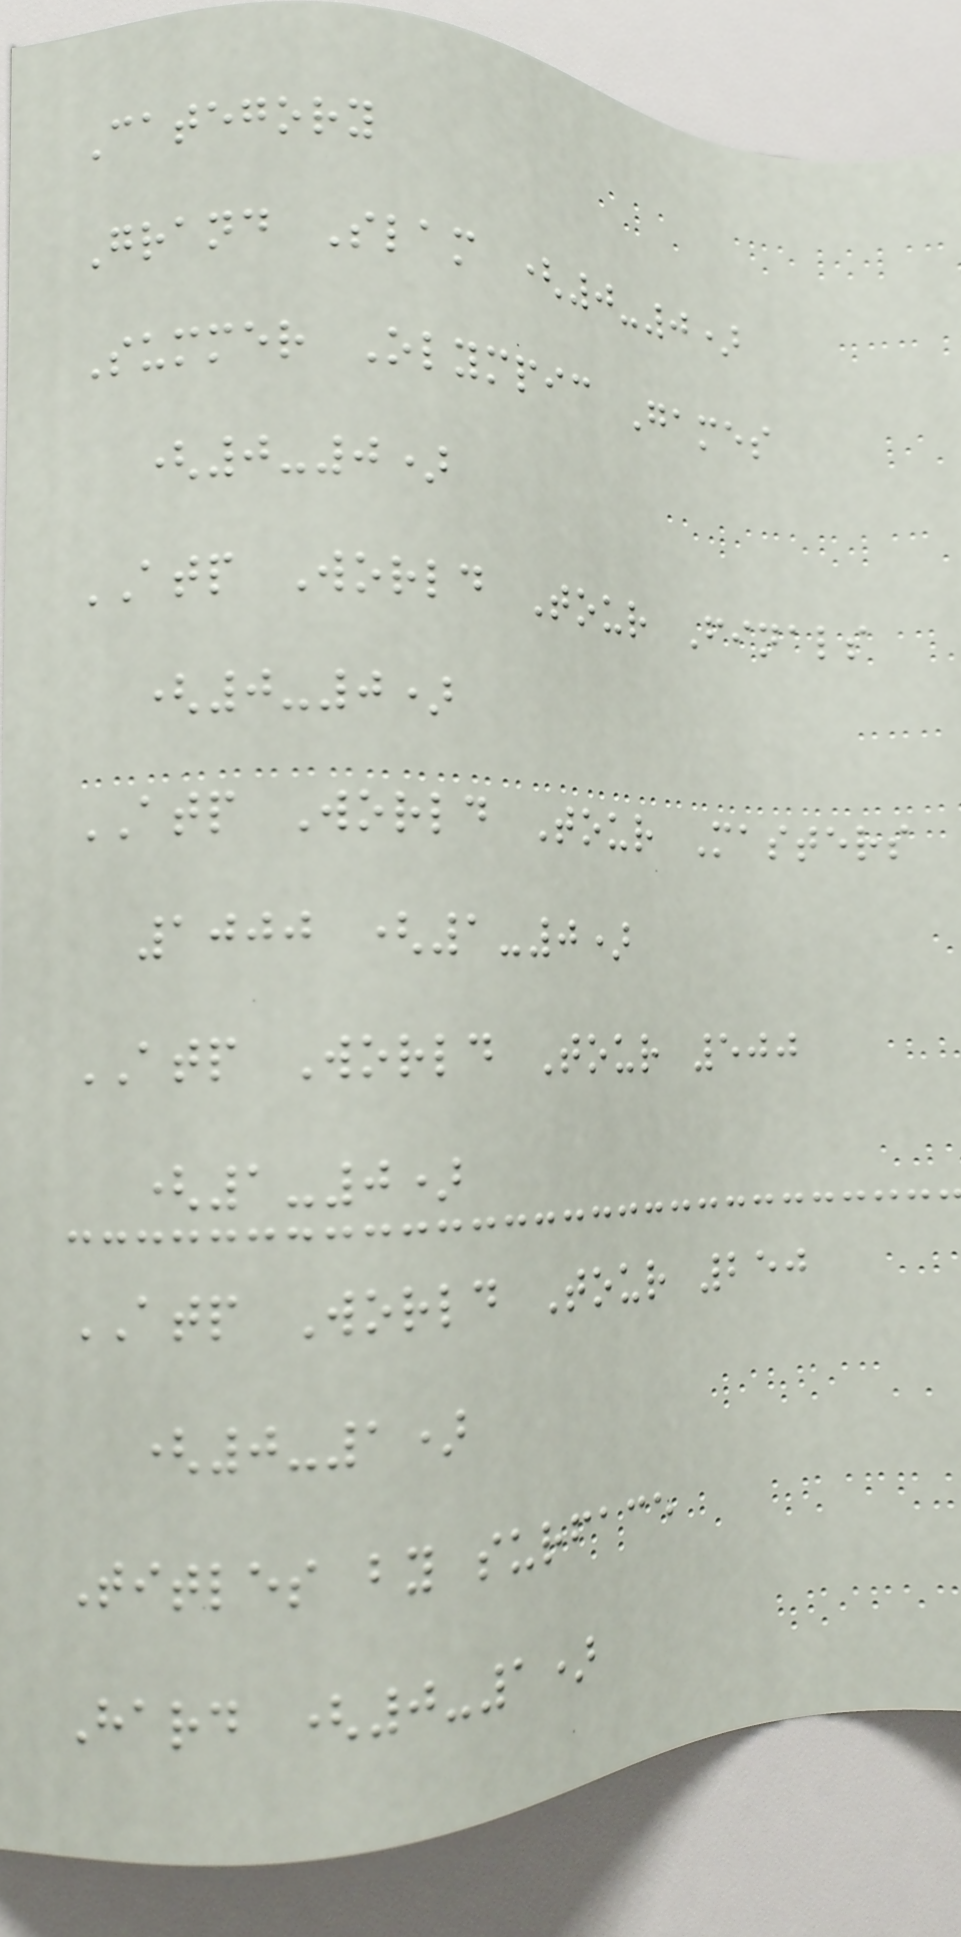Category
Grand Slam (0-0)
Summer Olympic Games
(0-0)
ATP World Tour Finals
(0-0)
ATP World Tour Masters
1000 (1-0)
ATP World Tour 500
(1-0)
ATP World Tour 250
(0-1)
Titles by surface
Hard (0-1)
